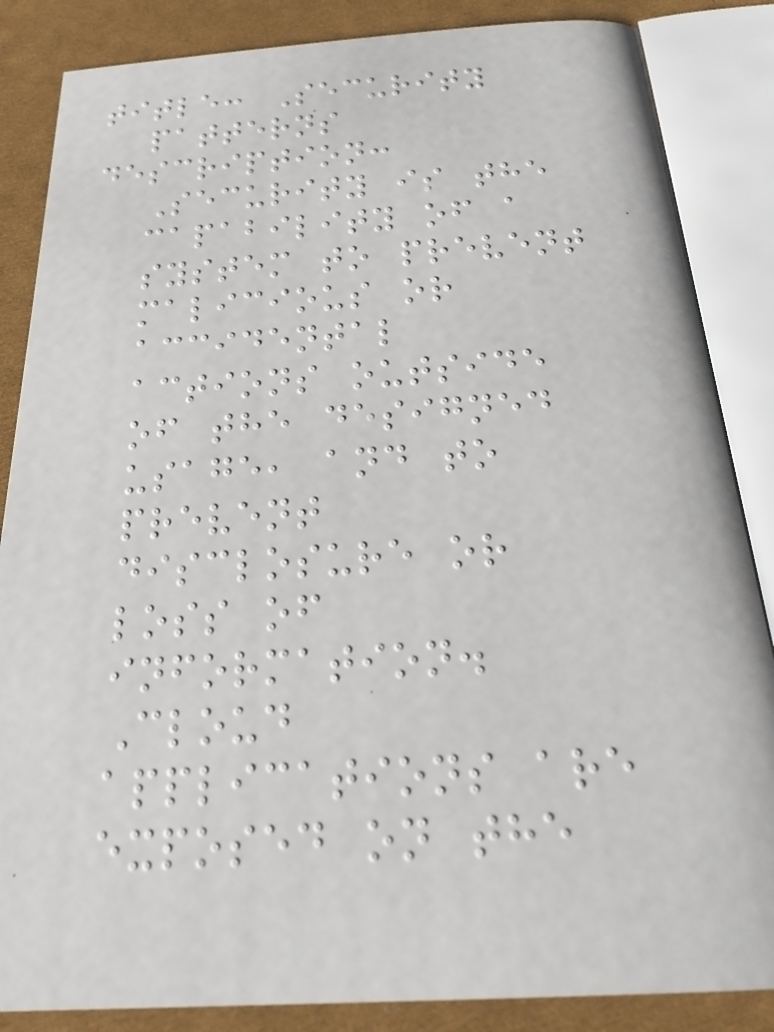title: Security
patterns
description:
Security is the
capability of a
system to prevent
malicious or
accidental
actions outside
of the designed
usage, and to
prevent
disclosure or
loss of
information.
Cloud
applications are
exposed on the
